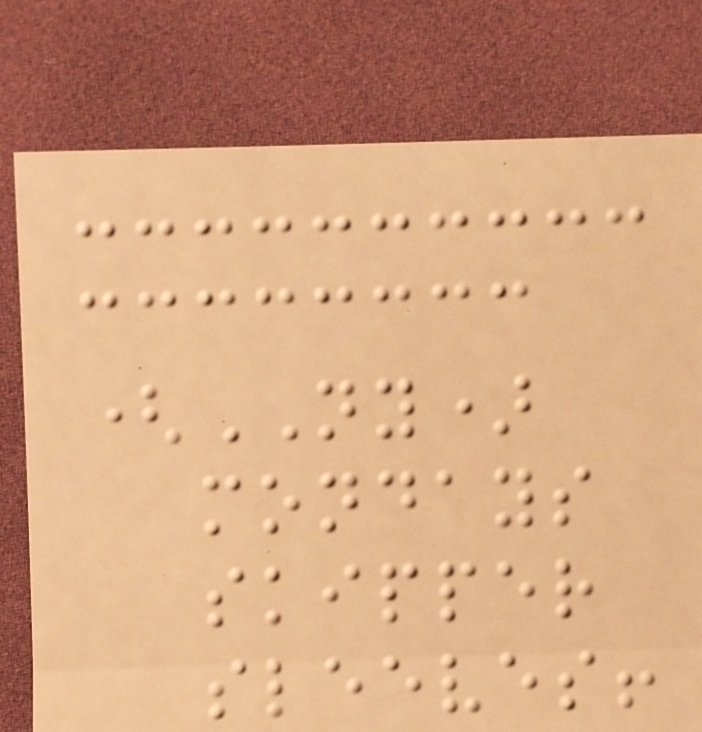(NY)
mondays
skipper
sleeves!
